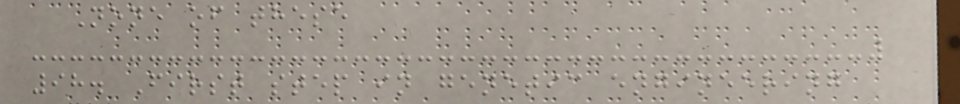None of these
98. First step in genetic engineering
